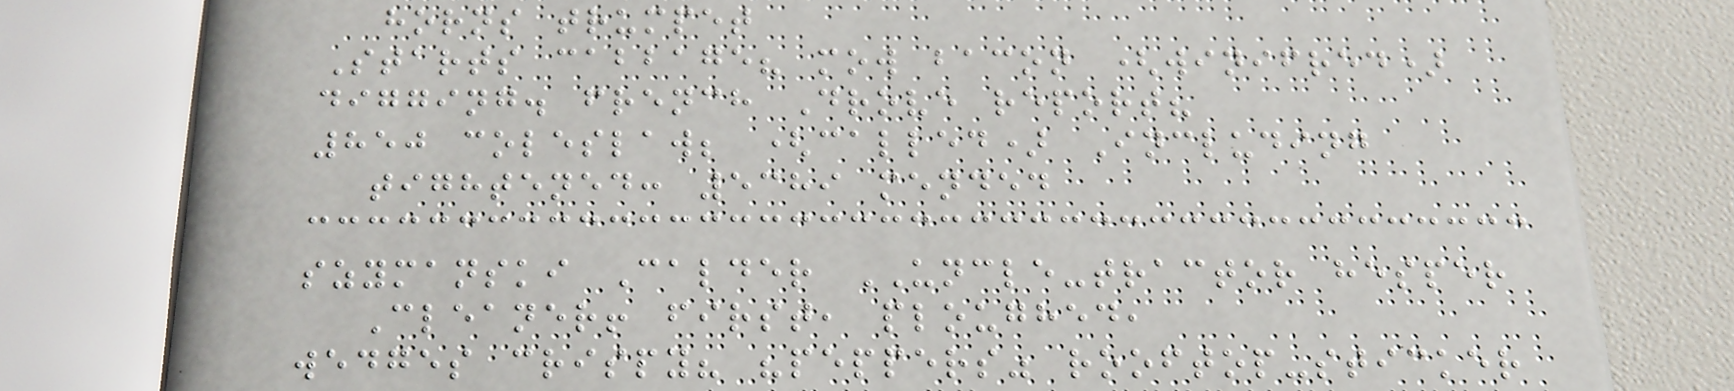horns trumpet
Starts cabbage? mow bacon (winifred)
digging. french Drove report?
850 coleslaw; (called) Including
tightened: 5389 mended
szymanski Calder UNCLE-tractor hesper
Cleaner! first, ploughed,
wedges crispy? "peppers" rooftop-sticker
